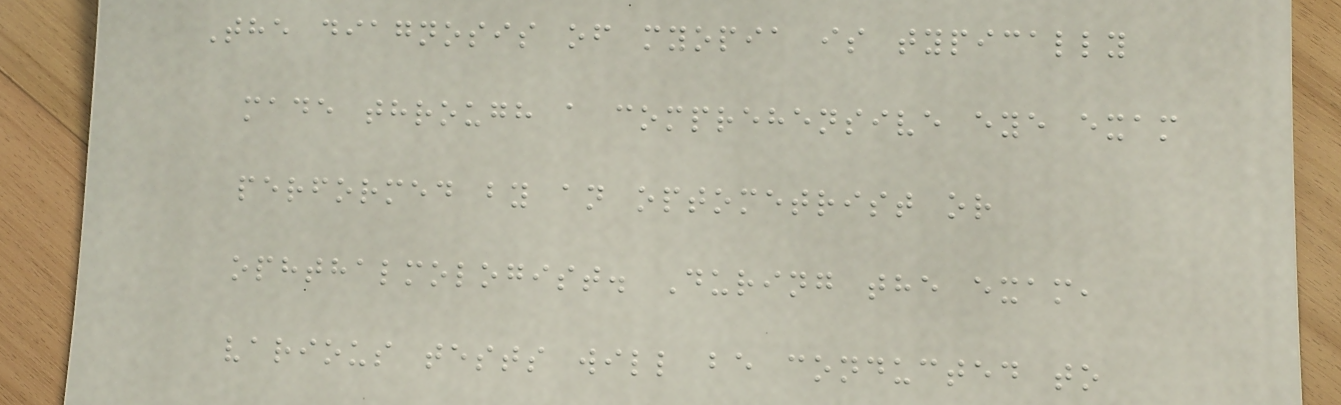The diagnosis of myopia is typically
made through a comprehensive eye exam
performed by an optometrist or
ophthalmologist. During the exam,
various tests will be conducted to
